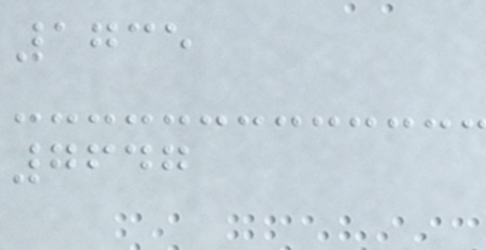1735
7647
